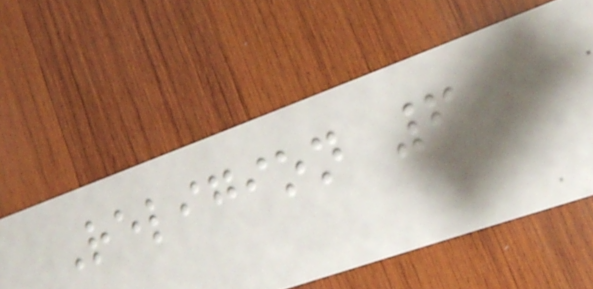Religion 6
